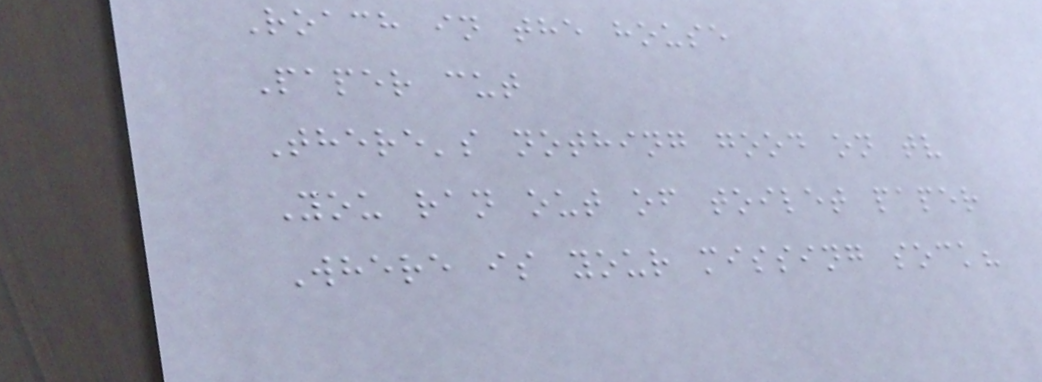Roach in the house
Paper cut
There's nothing good on tv
You ran out of toilet paper
Where is your missing sock?
